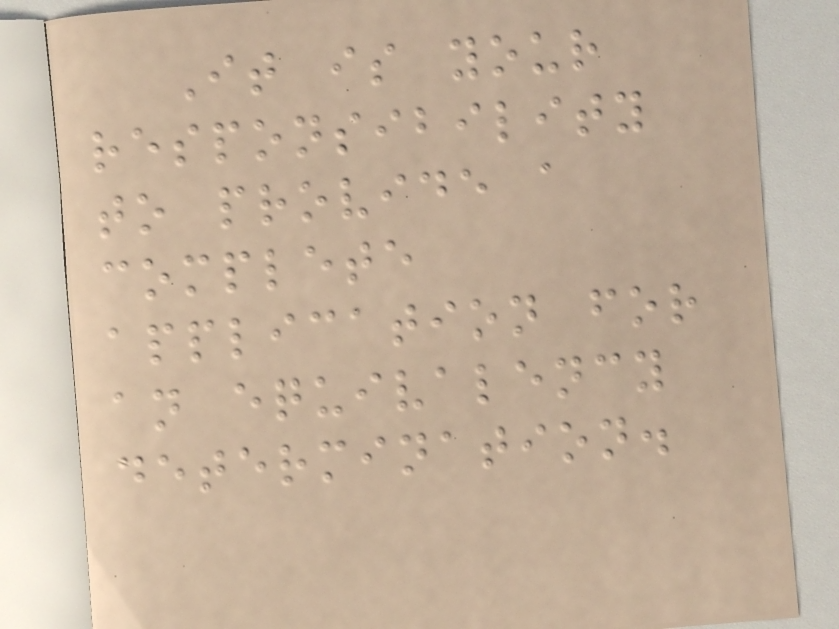It is your
responsibility
to provide a
complete
application for
an equivalency
determination.
